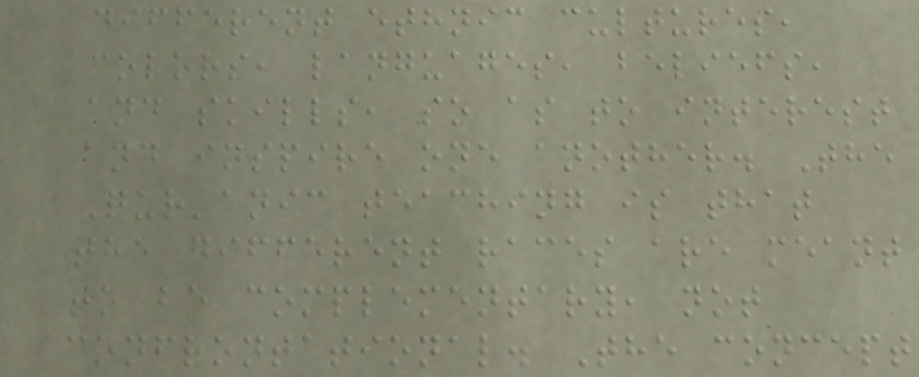different ethnic cultures,
colors, languages, beliefs,
and skills, so as to interest
and inspire one another. The
Qur'anic teaching is that
the different races are meant
to be complementary, not
confrontational. The concept
